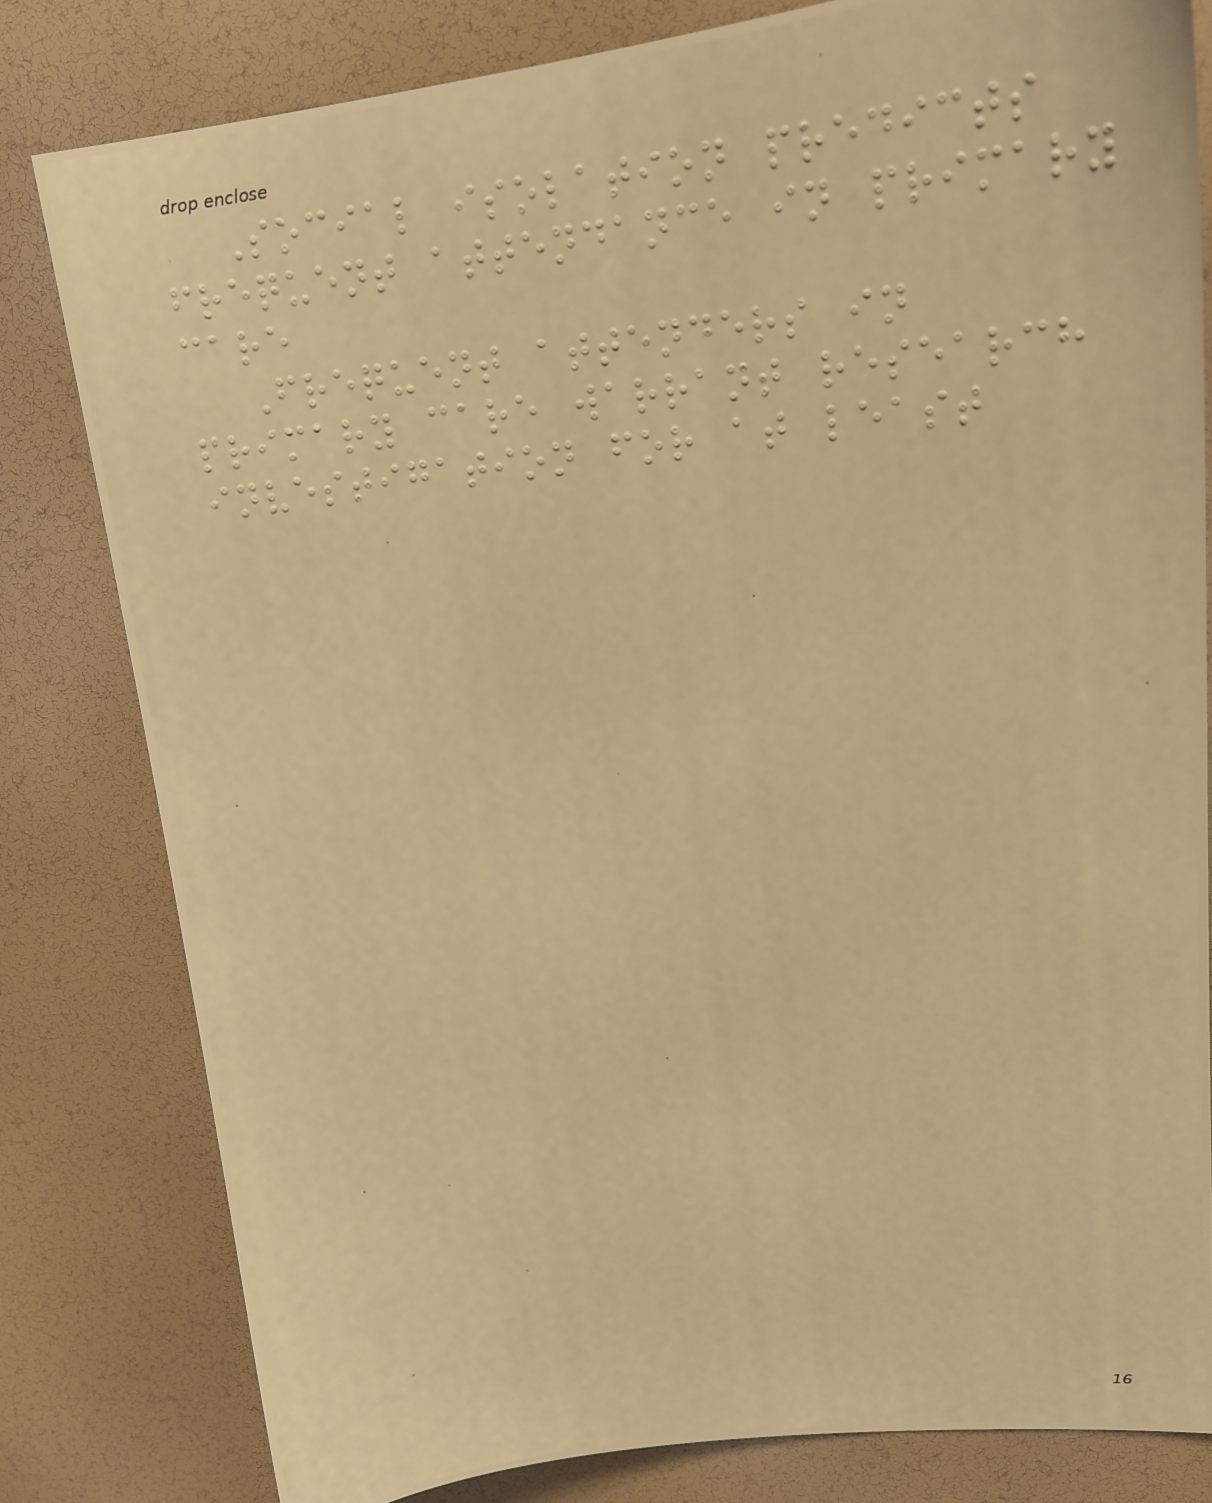Social isolation predicts
frequent attendance in primary
care
Frequent attenders in
primary care warrant research
investigation for at least
